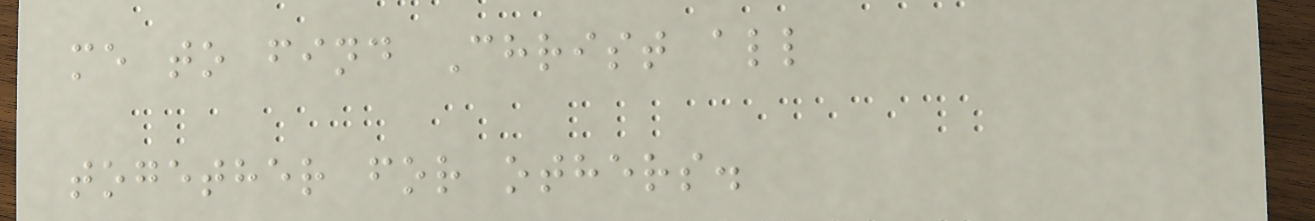me to find Christ all
together for others.
